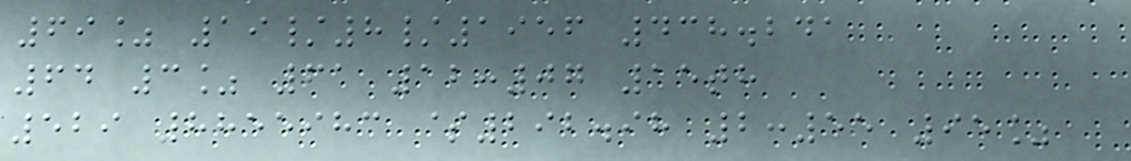69% 19/8/1956 438.241
64 3% 61 12:07 15th
529 8855983 $292.98 2:55 95%
